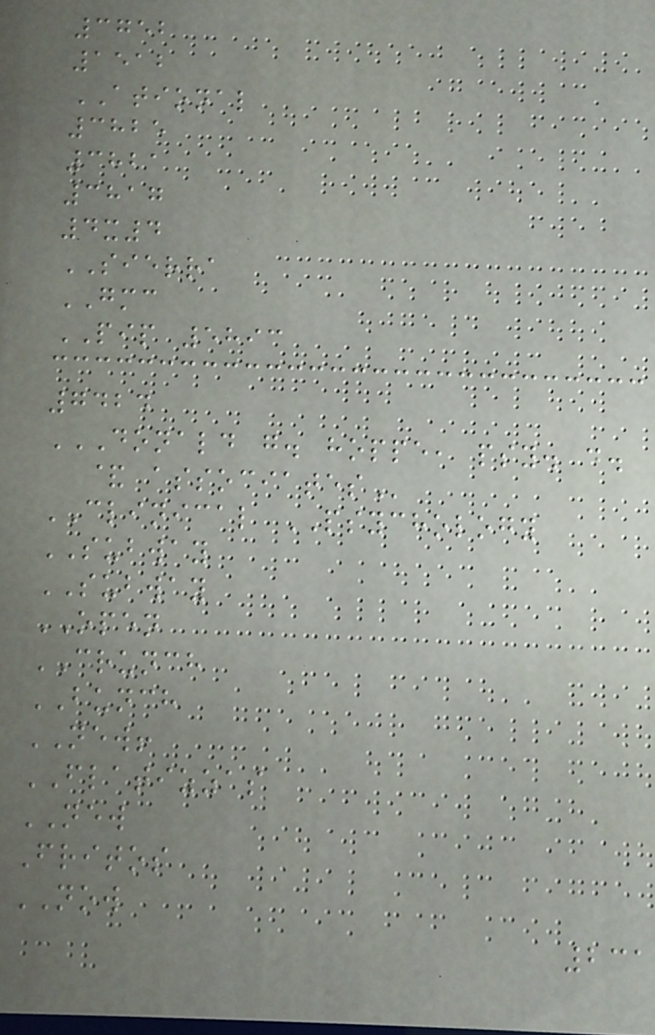3752
1512
ATIONAL
3825
3821
3817
4x4
SIERRA
GMC
PIP 5893
7424
DONALD G. HOPPE, PSY. D.
& ASSOCIATES
CLINICAL PSYCHOLOGY
SUBWAY
SUBWAY
OPEN
CRUNCH
BUNCH
NEW!
FLATIZZAS
NEW
Fritos
NOW
231
